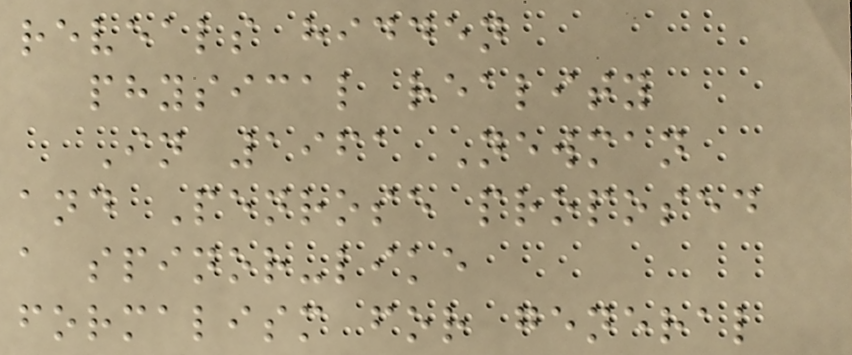reveals hidden
physical reality
In 1961 Newman
and Penrose proposed
a spinor-like
formalism for general
